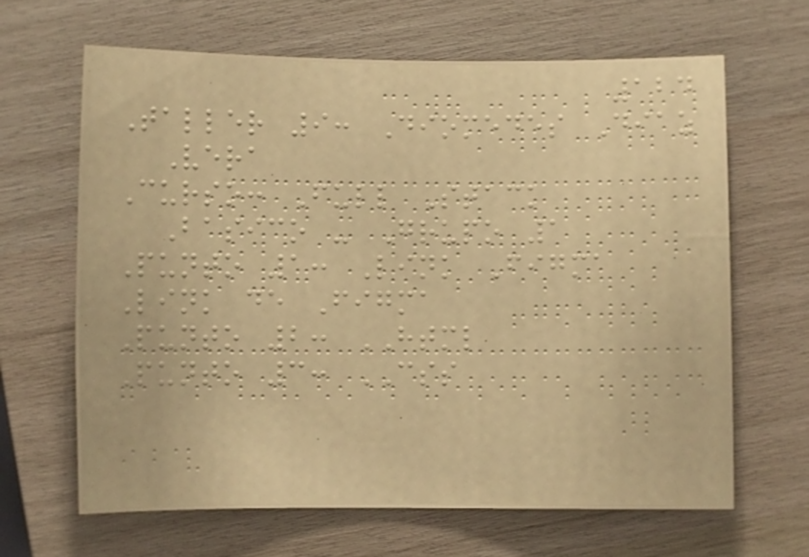124
Taller 9: Diomedes Diaz
Vera
Curso: Full Stack
Basico - Grupo 1
Punto 1: Link Figma
Link de Figma
Punto 2: HTML
Punto 3: CSS
